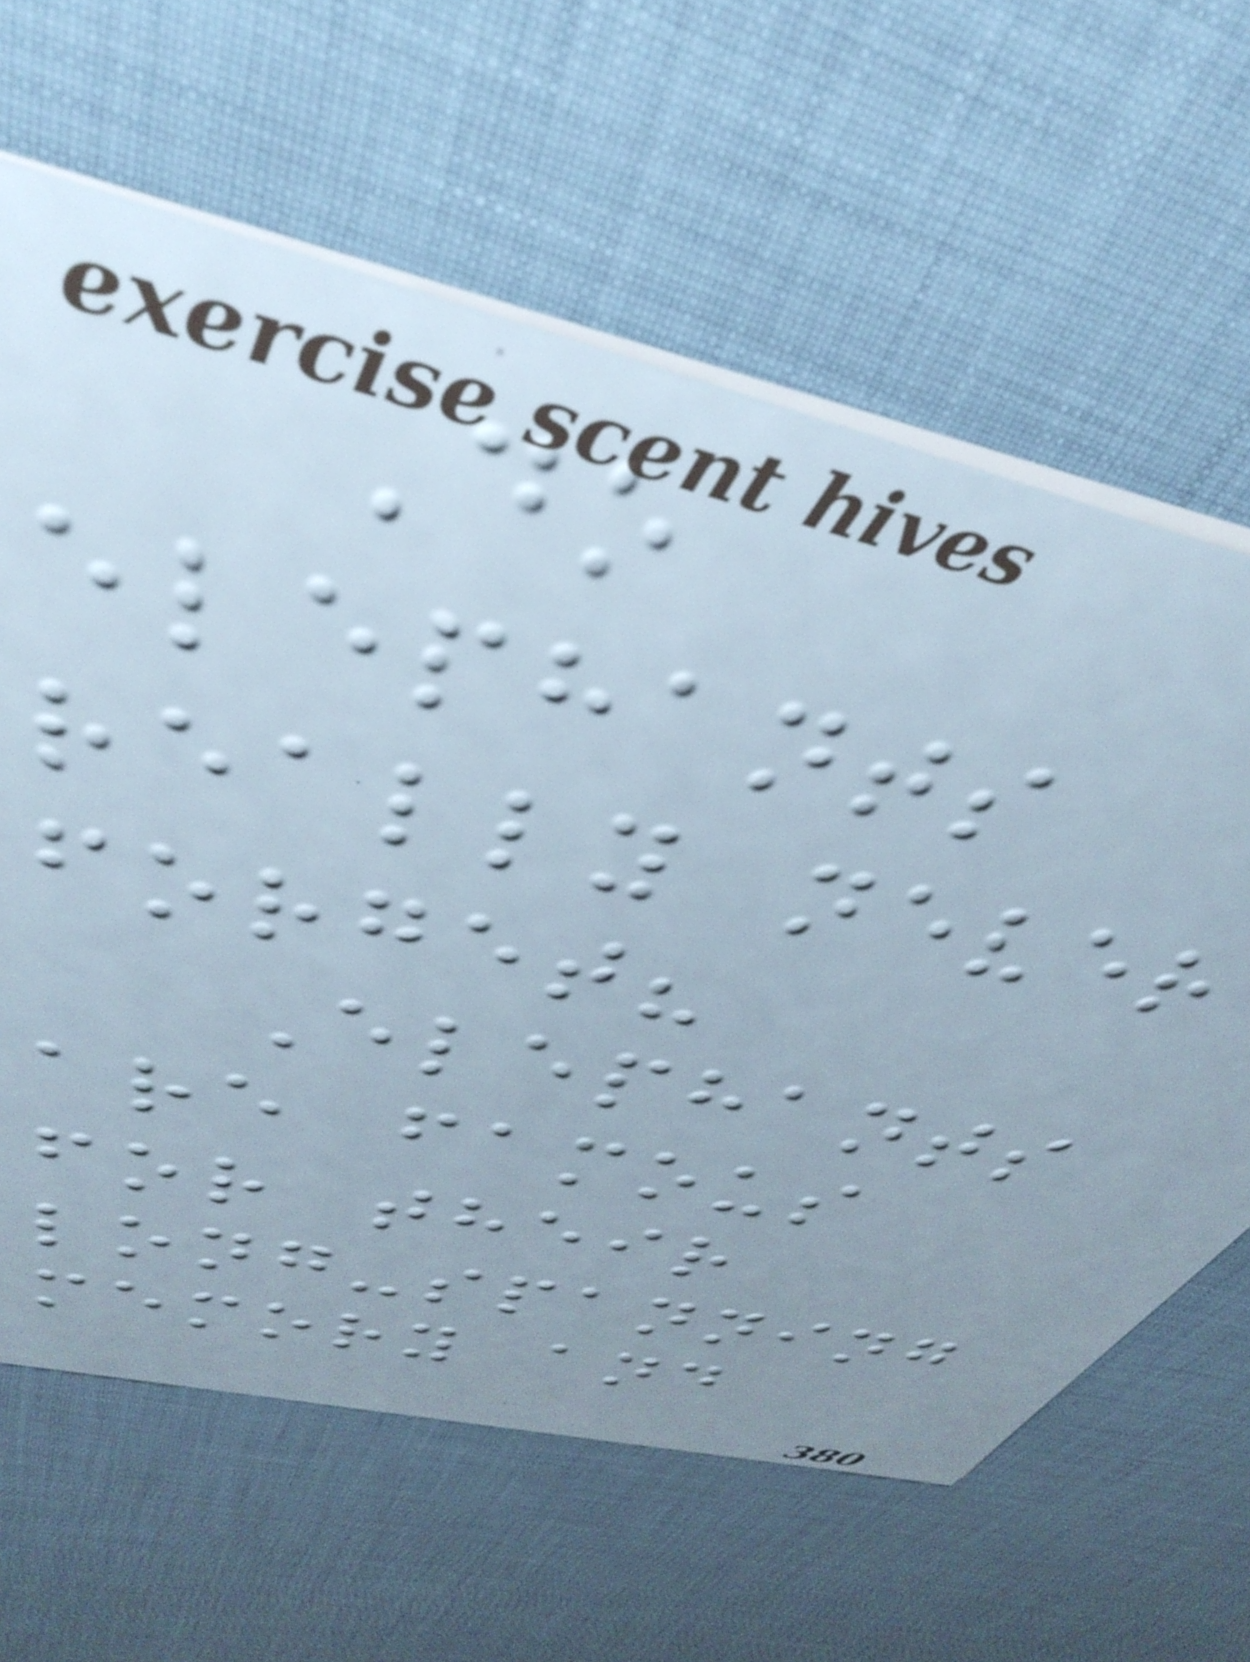Do
elephants
really never
forget?
Elephants
are famous
for their
long-spanning
memory and
